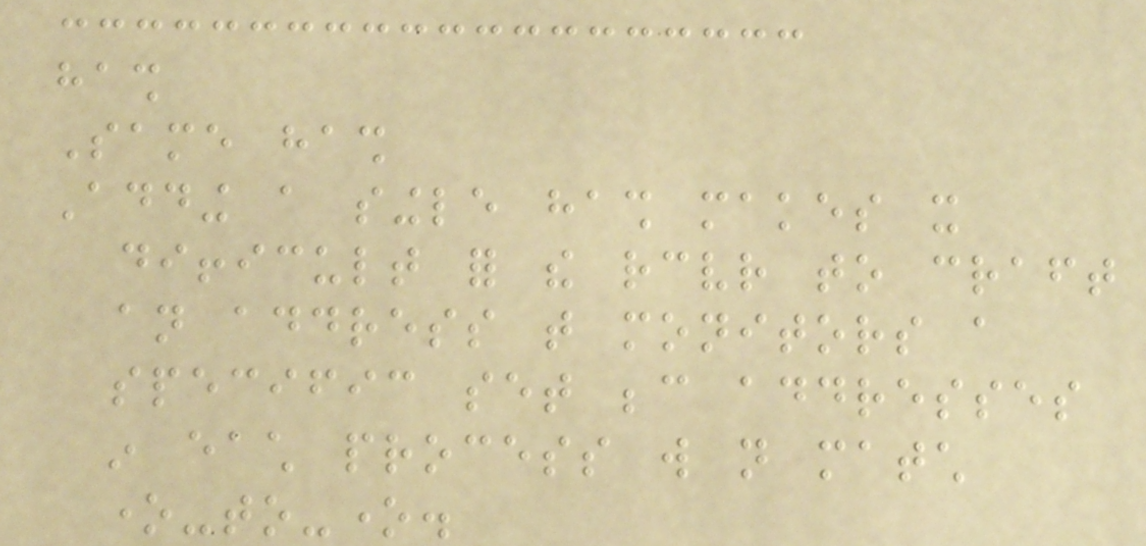hash
Same hash
Adding a single hash makes it
difficult for the receiver to craft
an address that monitors a
specific set because addresses
in each process will not match
one-to-one.
